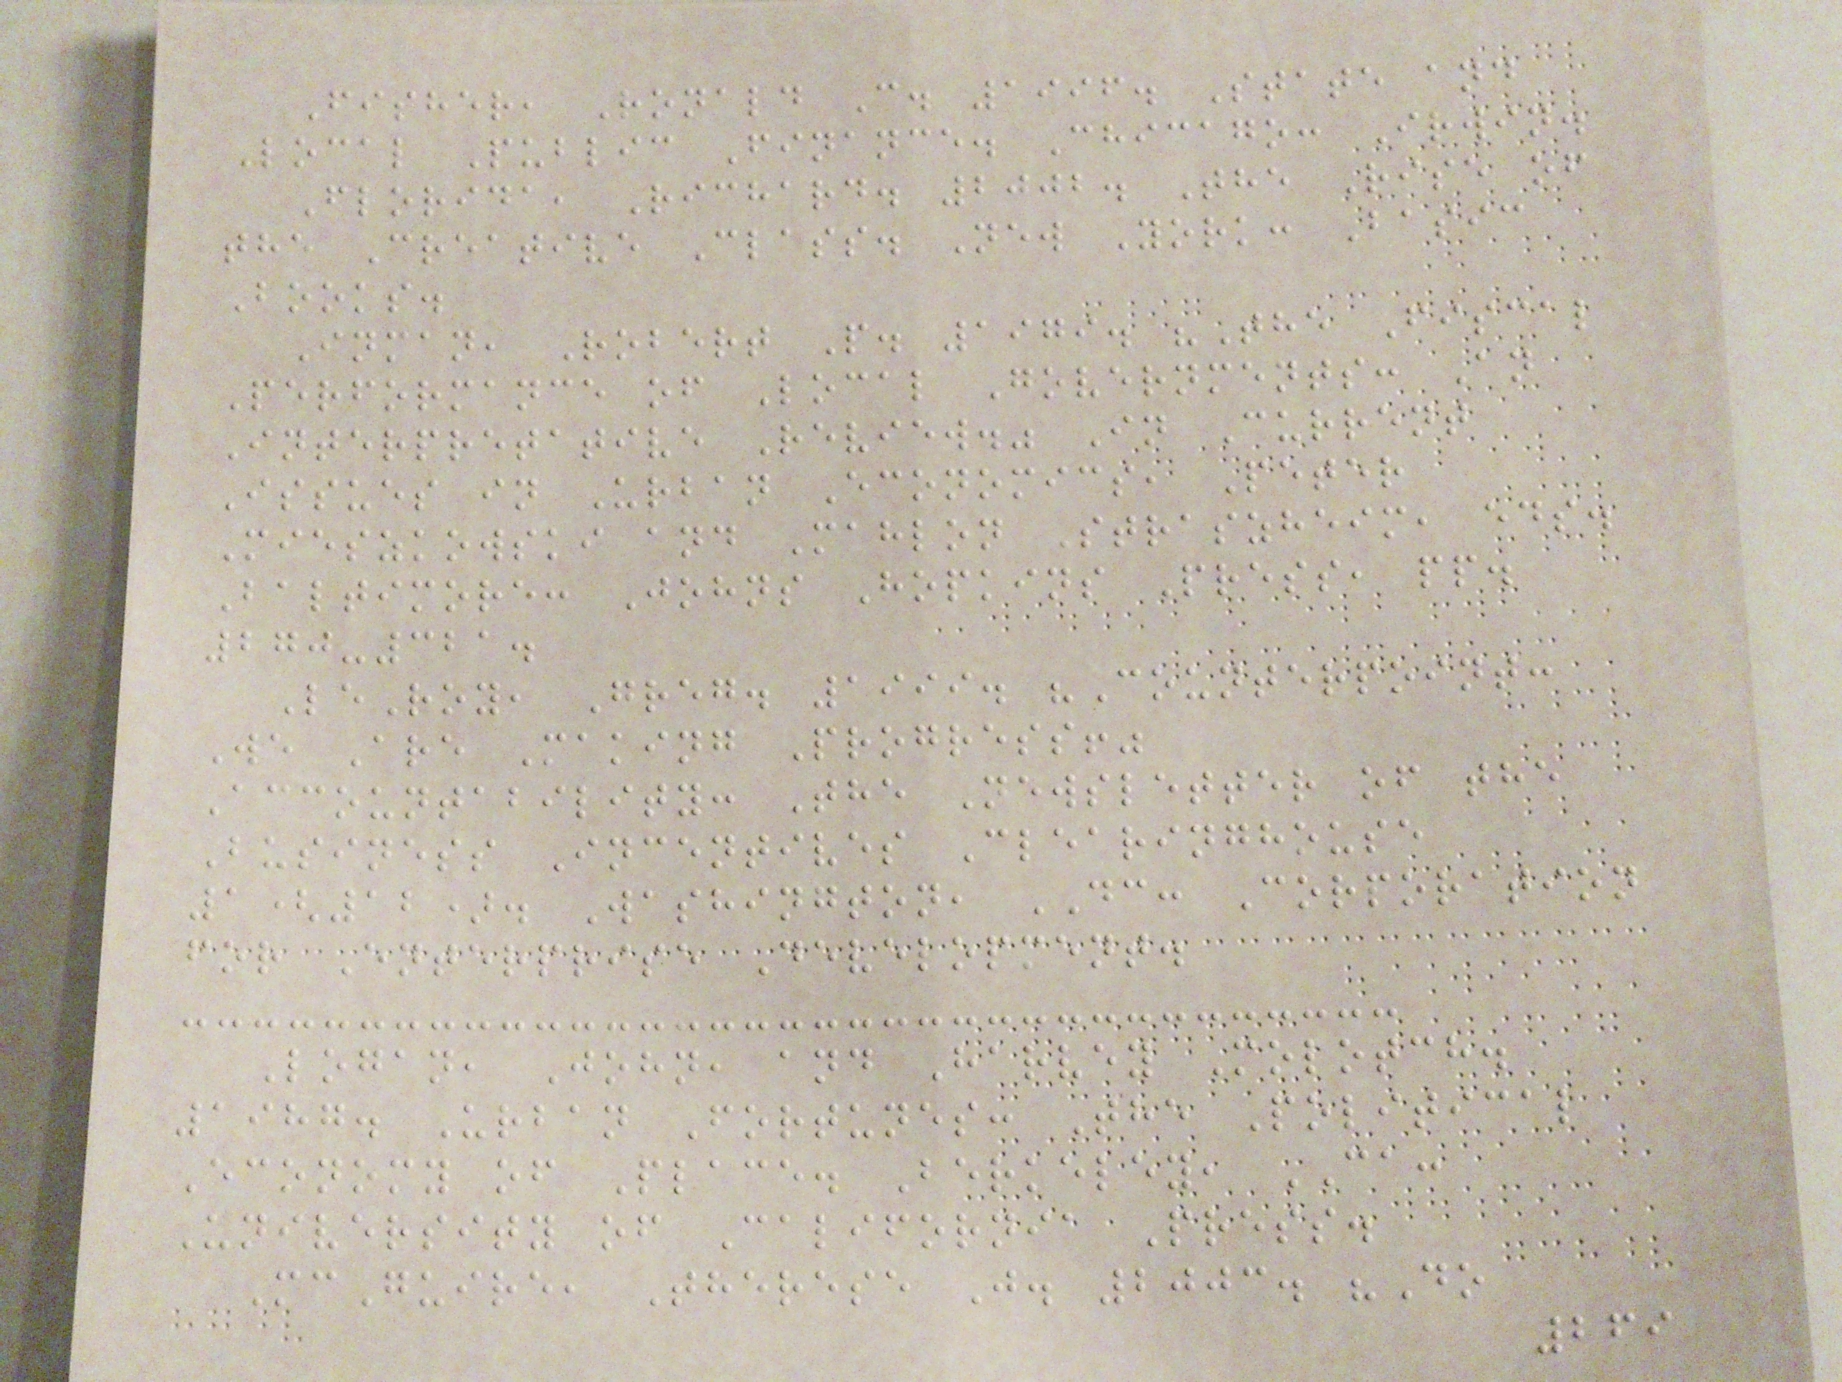Fisher, Ronald C. 1996. State and
Local Public Finance. Chicago: Irwin.
Florida, Richard. 2002. The Rise of
the Creative Class. New York: Basic
Books.
Inman, Robert P. 1979. "The Fiscal
Performance of Local Governments: An
Interpretative Review." In Current
Issues in Urban Economics, Peter
Mieszkowski and Mahlon Straszheim, eds.
Baltimore: Johns Hopkins Press, pp.
270-321.
LeRoy, Greg. 1999. "Counterpoint:
We Are Making Progress!"
Accountability: The Newsletter of the
Business Incentives Clearinghouse
1(12). Washington, DC: Corporation
for Enterprise Development.
Logan, John, and Harvey Molotch.
1987. Urban Fortunes: The Political
Economy of Place. Berkeley, CA:
University of California Press.
McGuire, Therese J. 2003. "Do
269
